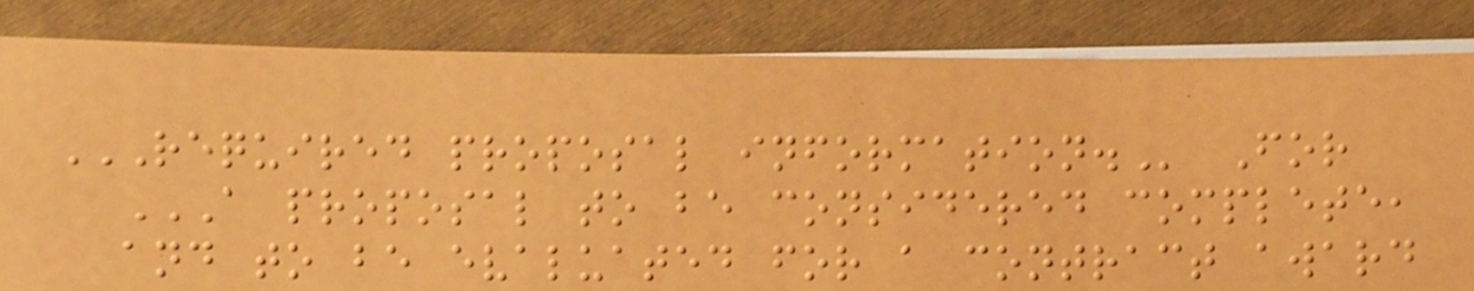REQUIRED PROPOSAL INFORMATION. For
A PROPOSAL TO BE CONSIDERED COMPLETE,
AND TO BE EVALUATED FOR A CONTRACT AWARD
